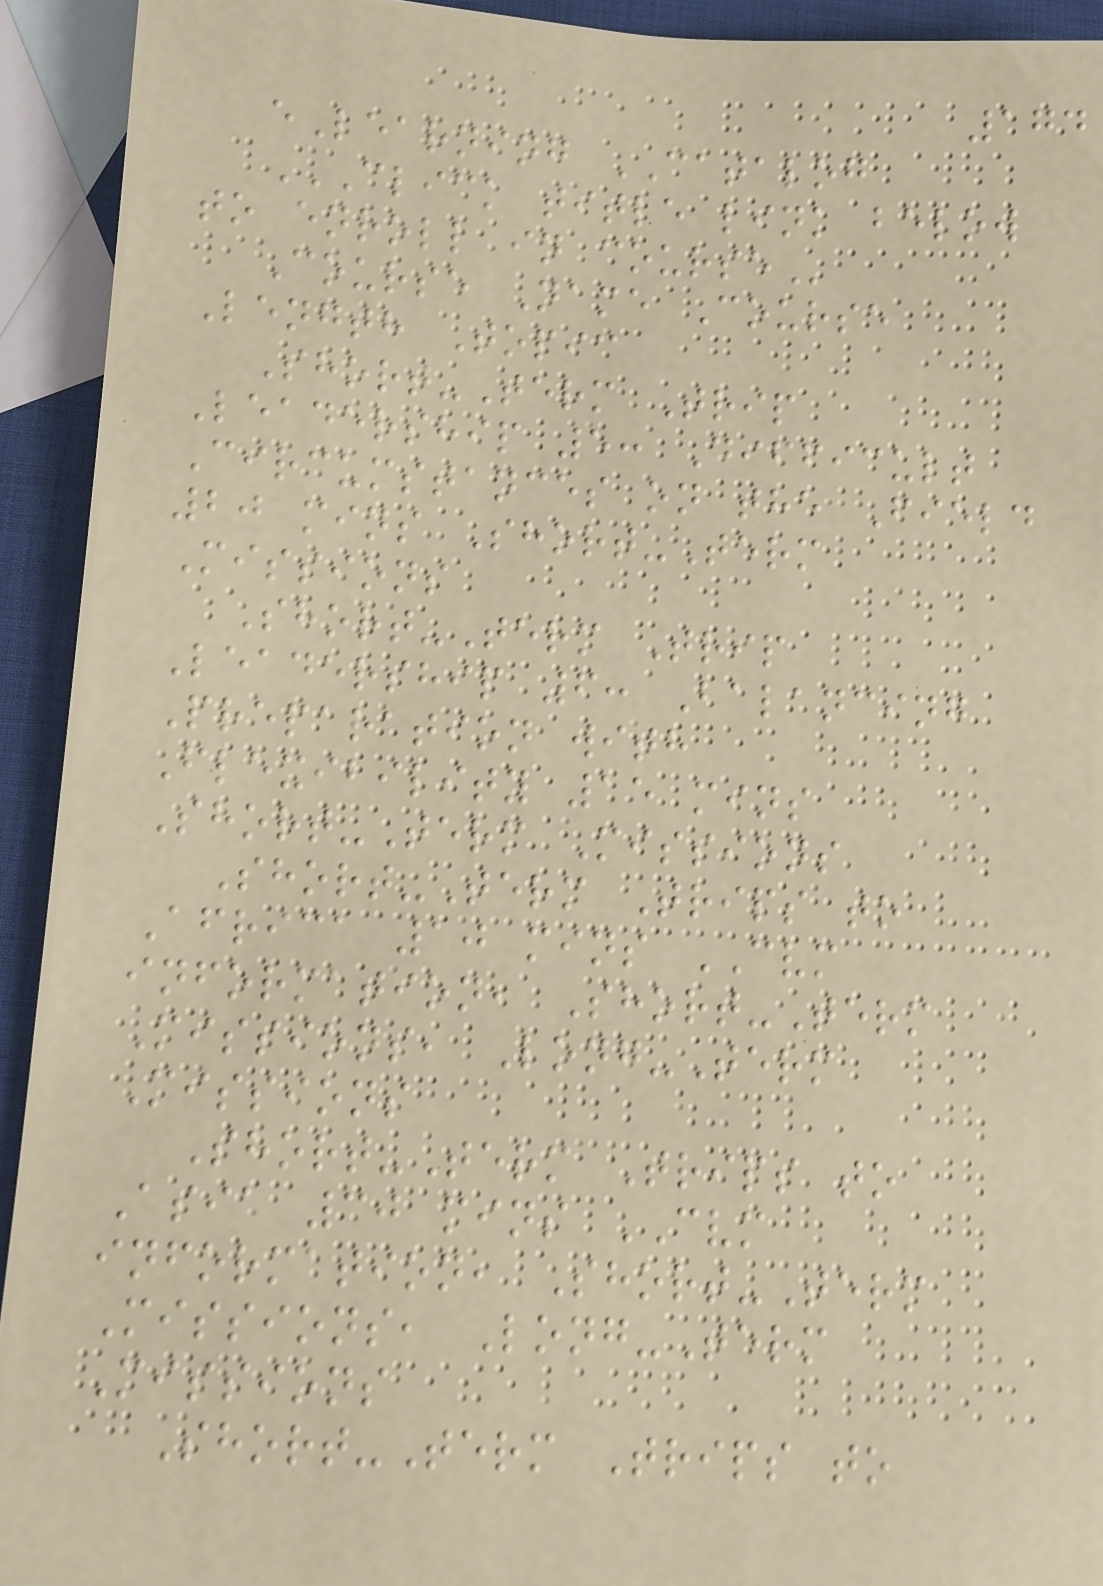174
eLearning CATALOG
CLICK TITLE LINK BELOW
TO ENROLL IN COURSE
Course Name Course
Length Topic
Short-Term Trip
Leadership 5: Difficult
Circumstances on the Field
20 mins Short-Term
Missions
Short-Term Trip
Leadership 6: Balancing
Preparation with
Flexibility 15 mins
Short-Term Missions
Short-Term Trips to
Africa 10 mins CVM
information, Short-Term
Missions, Long-Term
Missions
Short-Term Trips to
Asia 30 mins CVM
information, Short-Term
Missions, Long-Term
Missions
Short-Term Trips to
